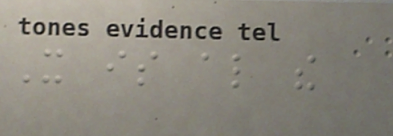It is also the
